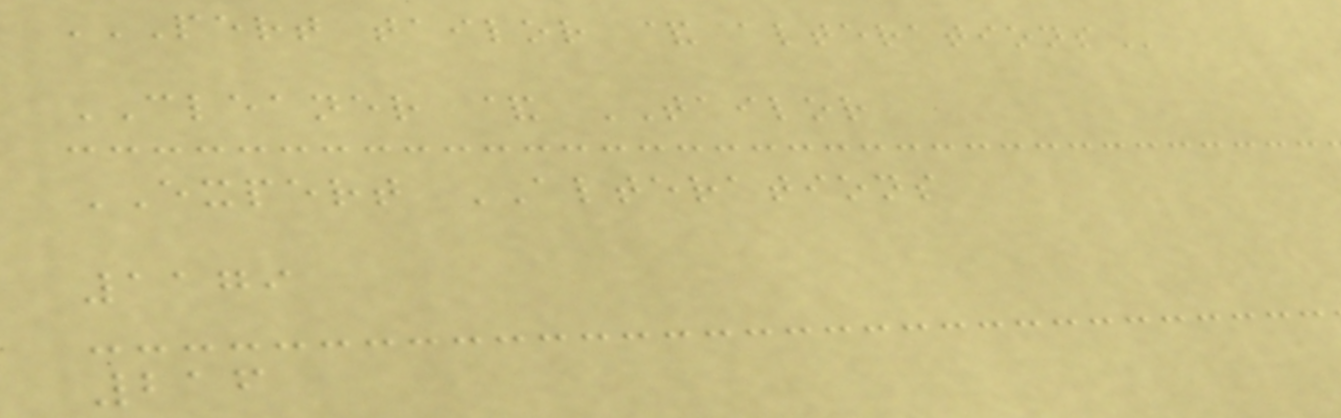PERT TAILOR & ALTERATIONS
CLEANER & TAILOR
EXPERT ALTERATIONS
1179
216
